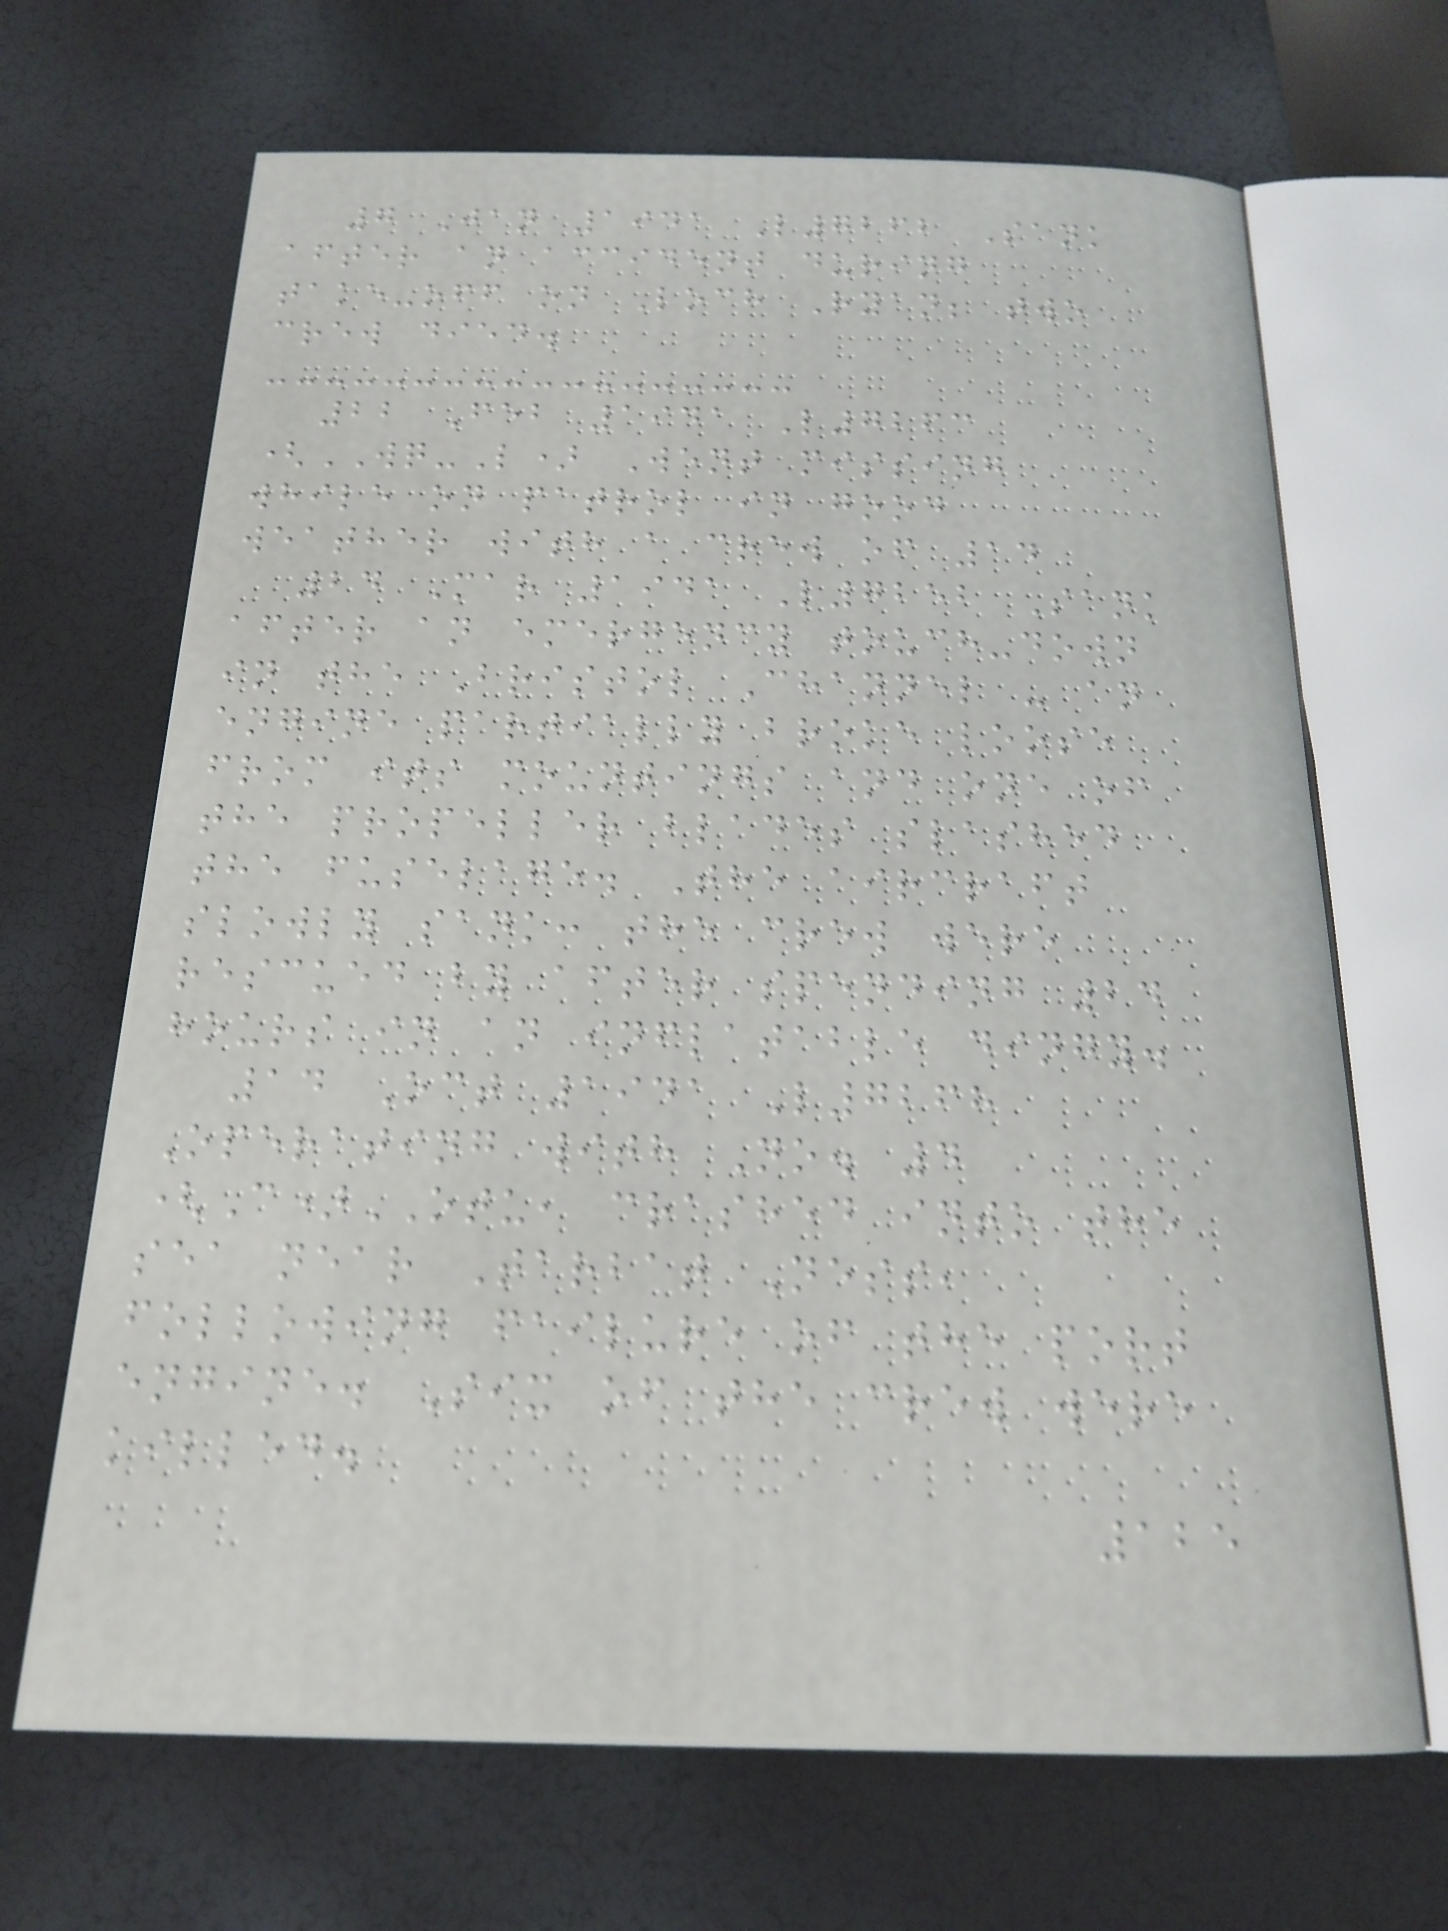7 Jan 1941 L7262 Sank
after an accident during
take-off on Loch Ryan; two
crew died.
22 Feb 1941 L7263
(WQ-L) Went missing
while on patrol in good
weather with a crew of 14
24 Mar 1941 L7252 Sank
after an emergency touch-down
in the Bristol Channel - an
engine partially broke loose
from its mountings and one of
the propeller blades slashed
the fuselage. The aircraft
slowly sank: the crew were
rescued by after spending 24
hours in an inflatable dingy.
14 Oct 1941 L7268
Operating with No. 4
(C)OTU, crashed into the
sea near Tarbat Ness,
following failure of the port
engine. Six of the crew were
killed.
125
